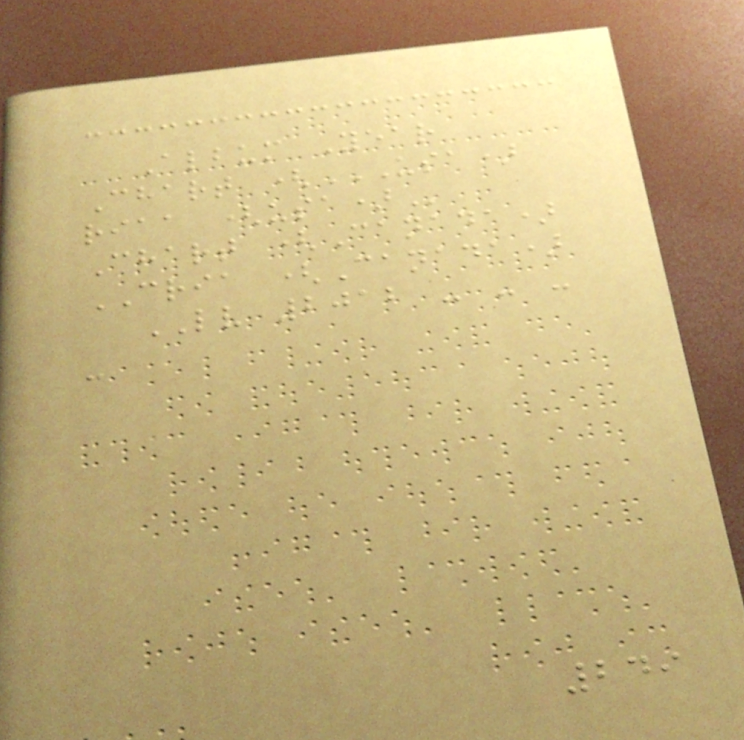Album Year
Chart (USA)
RIAA (USA)
Chart (Canada)
CRIA (Canada)
LV 2012 - - -
-
249
